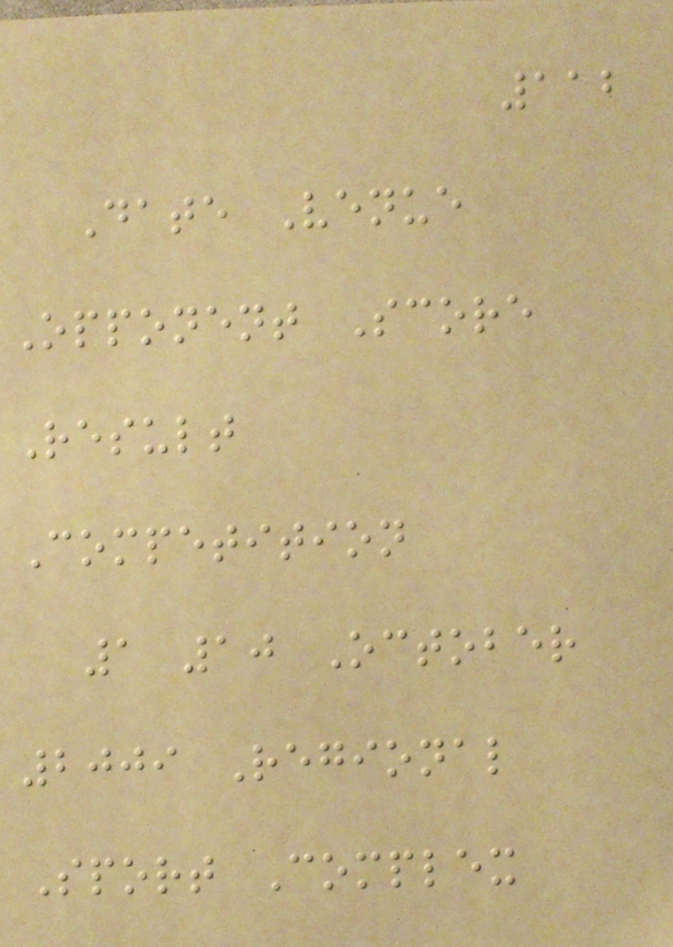112
Date Venue
Opponent Score
Result
Competition
1 10 October
2009 Regional
Sport Complex
